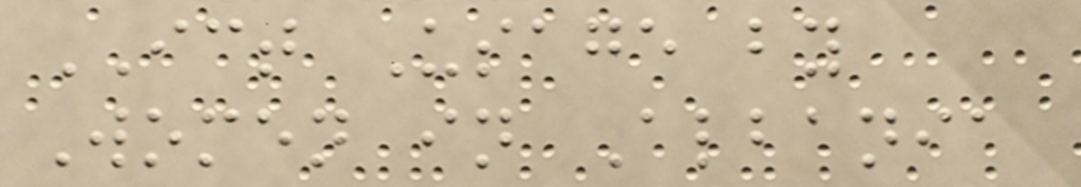ICT Usage by
Women in Albania
